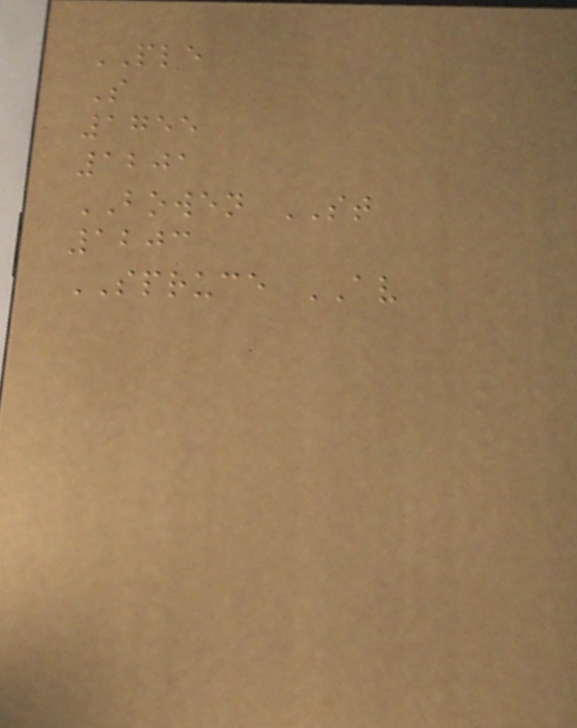PLE
S
1755
1201
BOWEN ST
1203
SPRUCE AV
